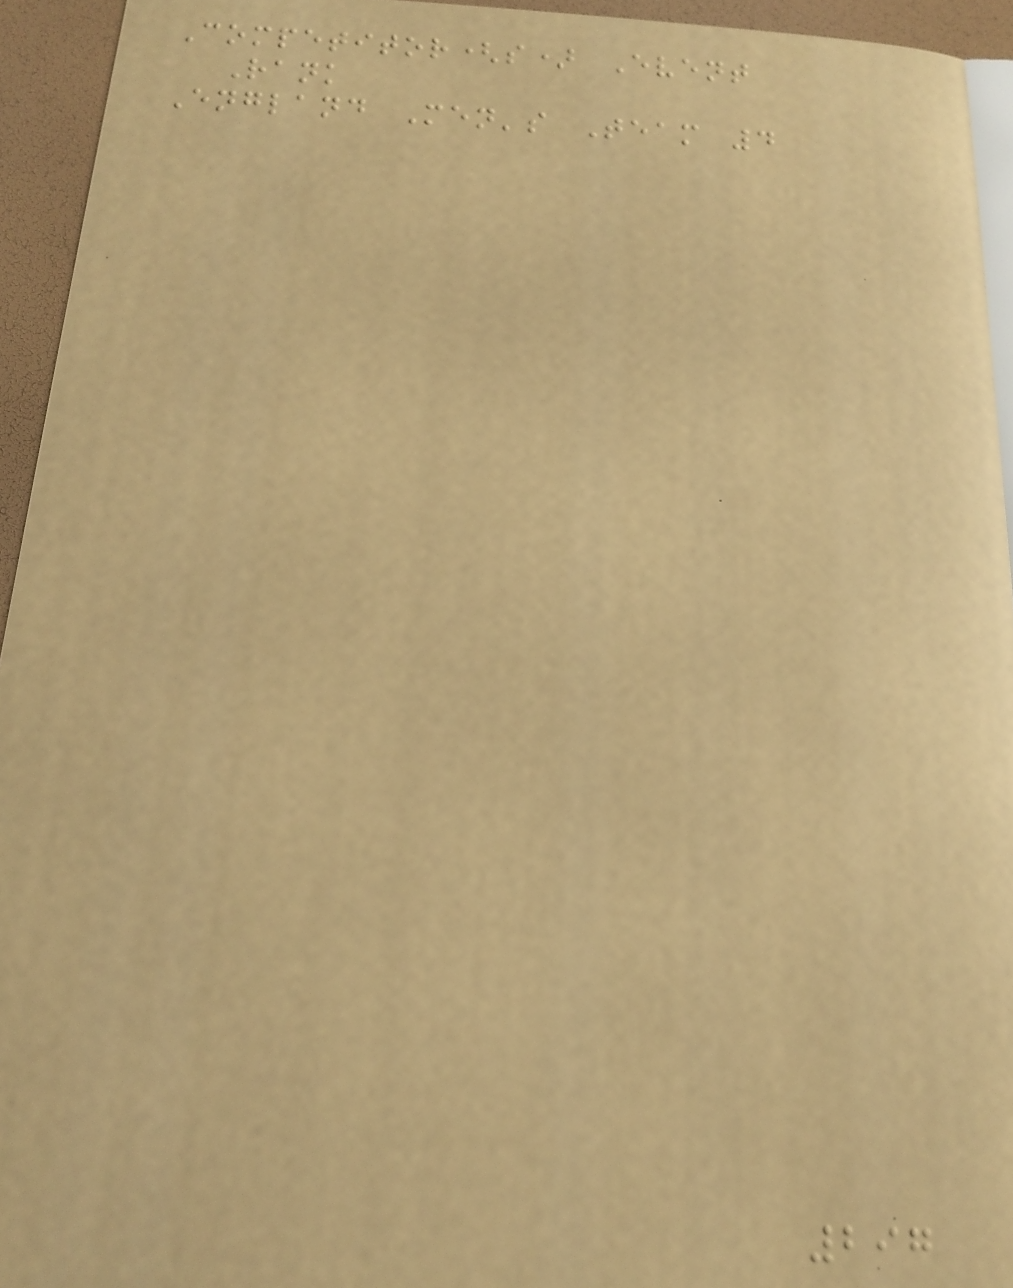Competitor(s) Event
Rank
England Men's Team 4
297
